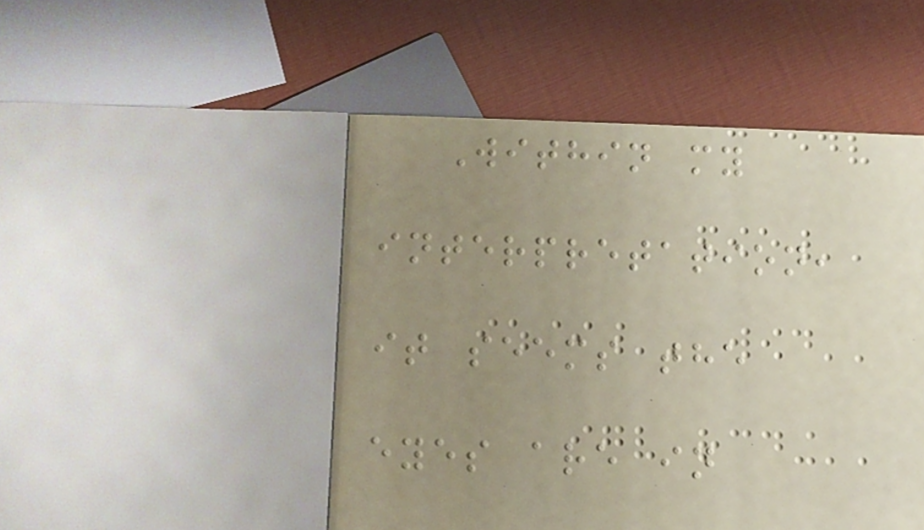Within my
interpretation,
it seems the
eyes are in
